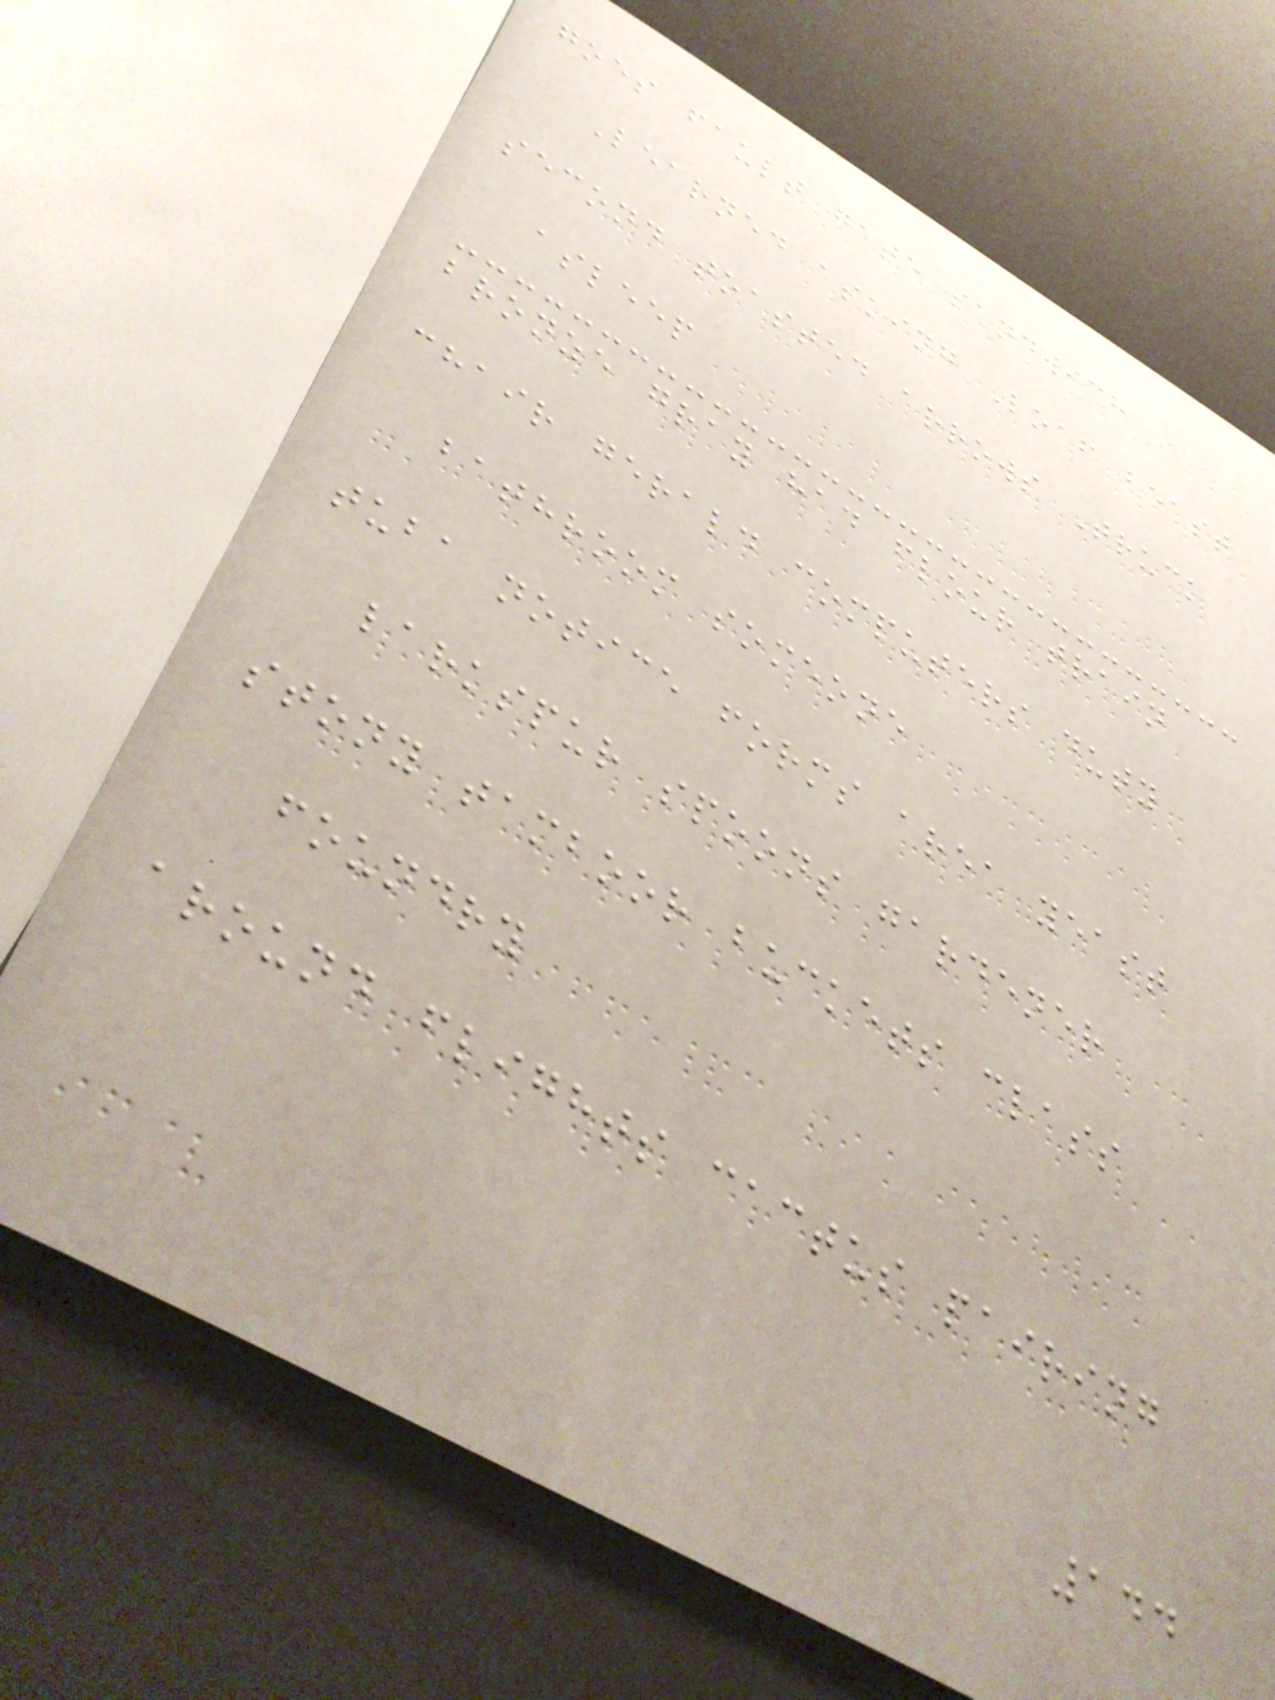goes fault gate sandwich
Learned asking Loaf beast
second toasted arrows Truck
asleep
bronze gray had flour train
chair gerald computers duty
bathroom someone
tuba notice forms area yeast
larkspur spoons gardener
stony tamboor buckets class
foundry
around flights cactus pairing
144
